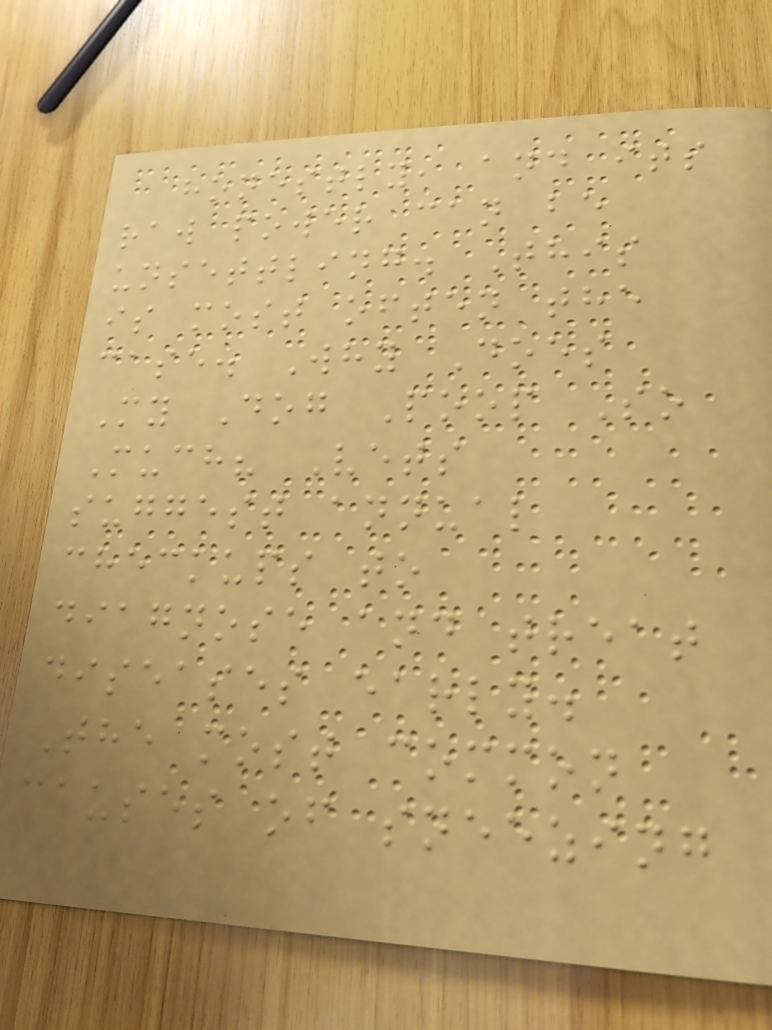honestly, and its
raw power can be
unsettling. This
is most often the
case. Why Does
My Dog Poop So
Much? Vets
suggest annual
checkups to
diagnose and treat
diseases early.
The most common
causes of sneezing
